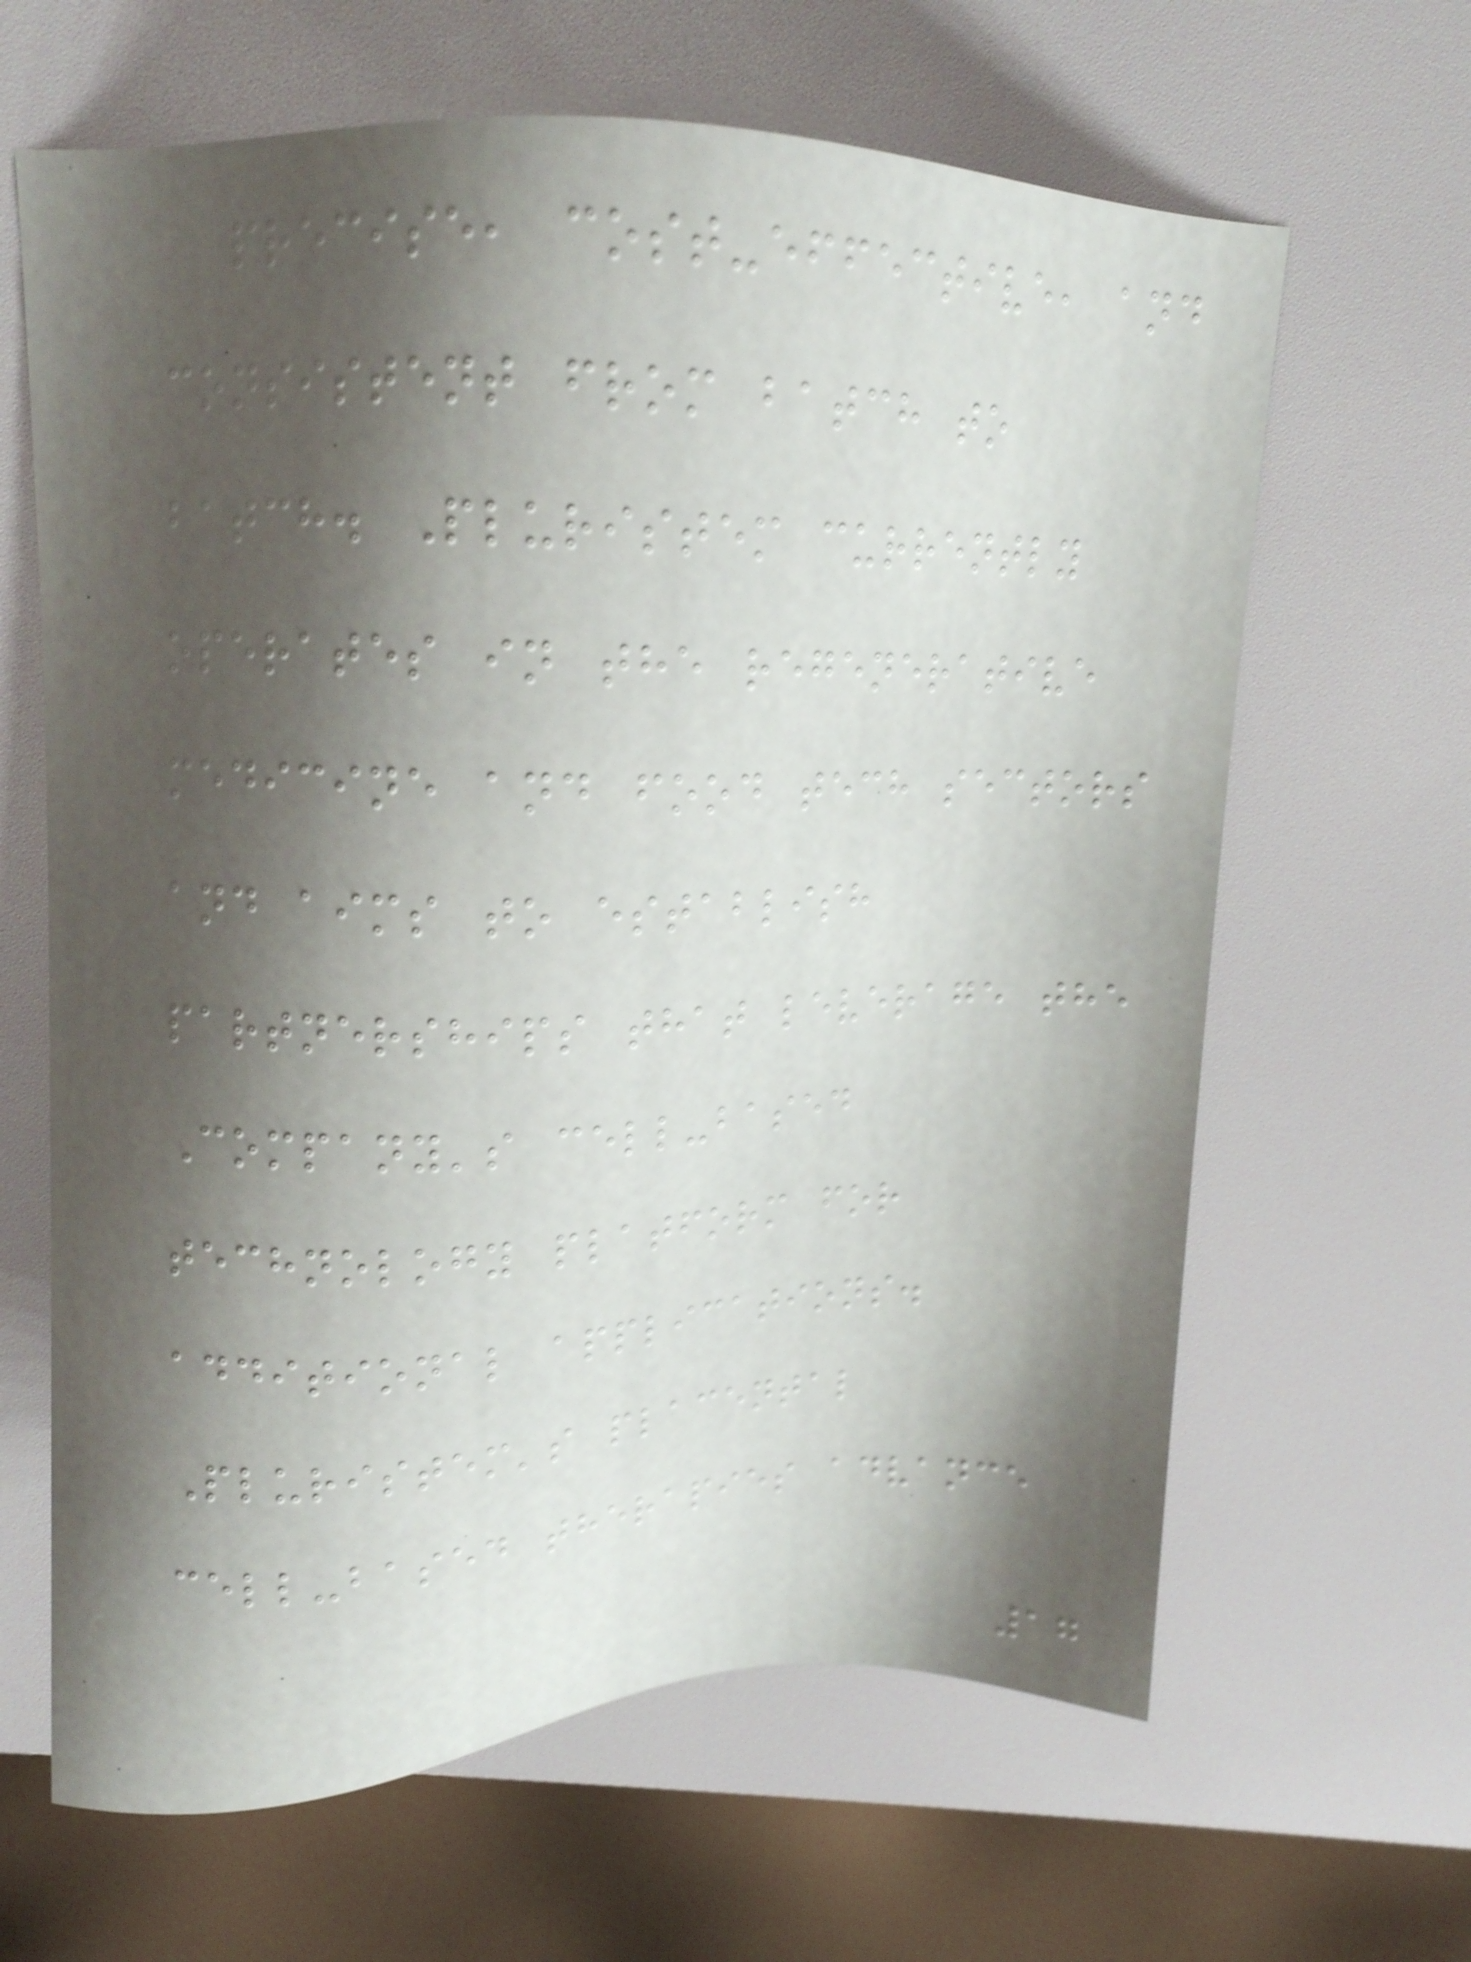precise, cost-effective, and
consistent from batch to
batch. Pluristem currently
operates in the regenerative
medicine and food tech sectors
and aims to establish
partnerships that leverage the
Company's cell-based
technology platform for
additional applications.
Pluristem's placental
cell-based therapies advance
17
